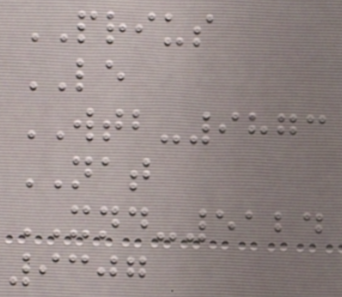PRIUS
LE
WTB-9873
NAT
XND-5124
9307
